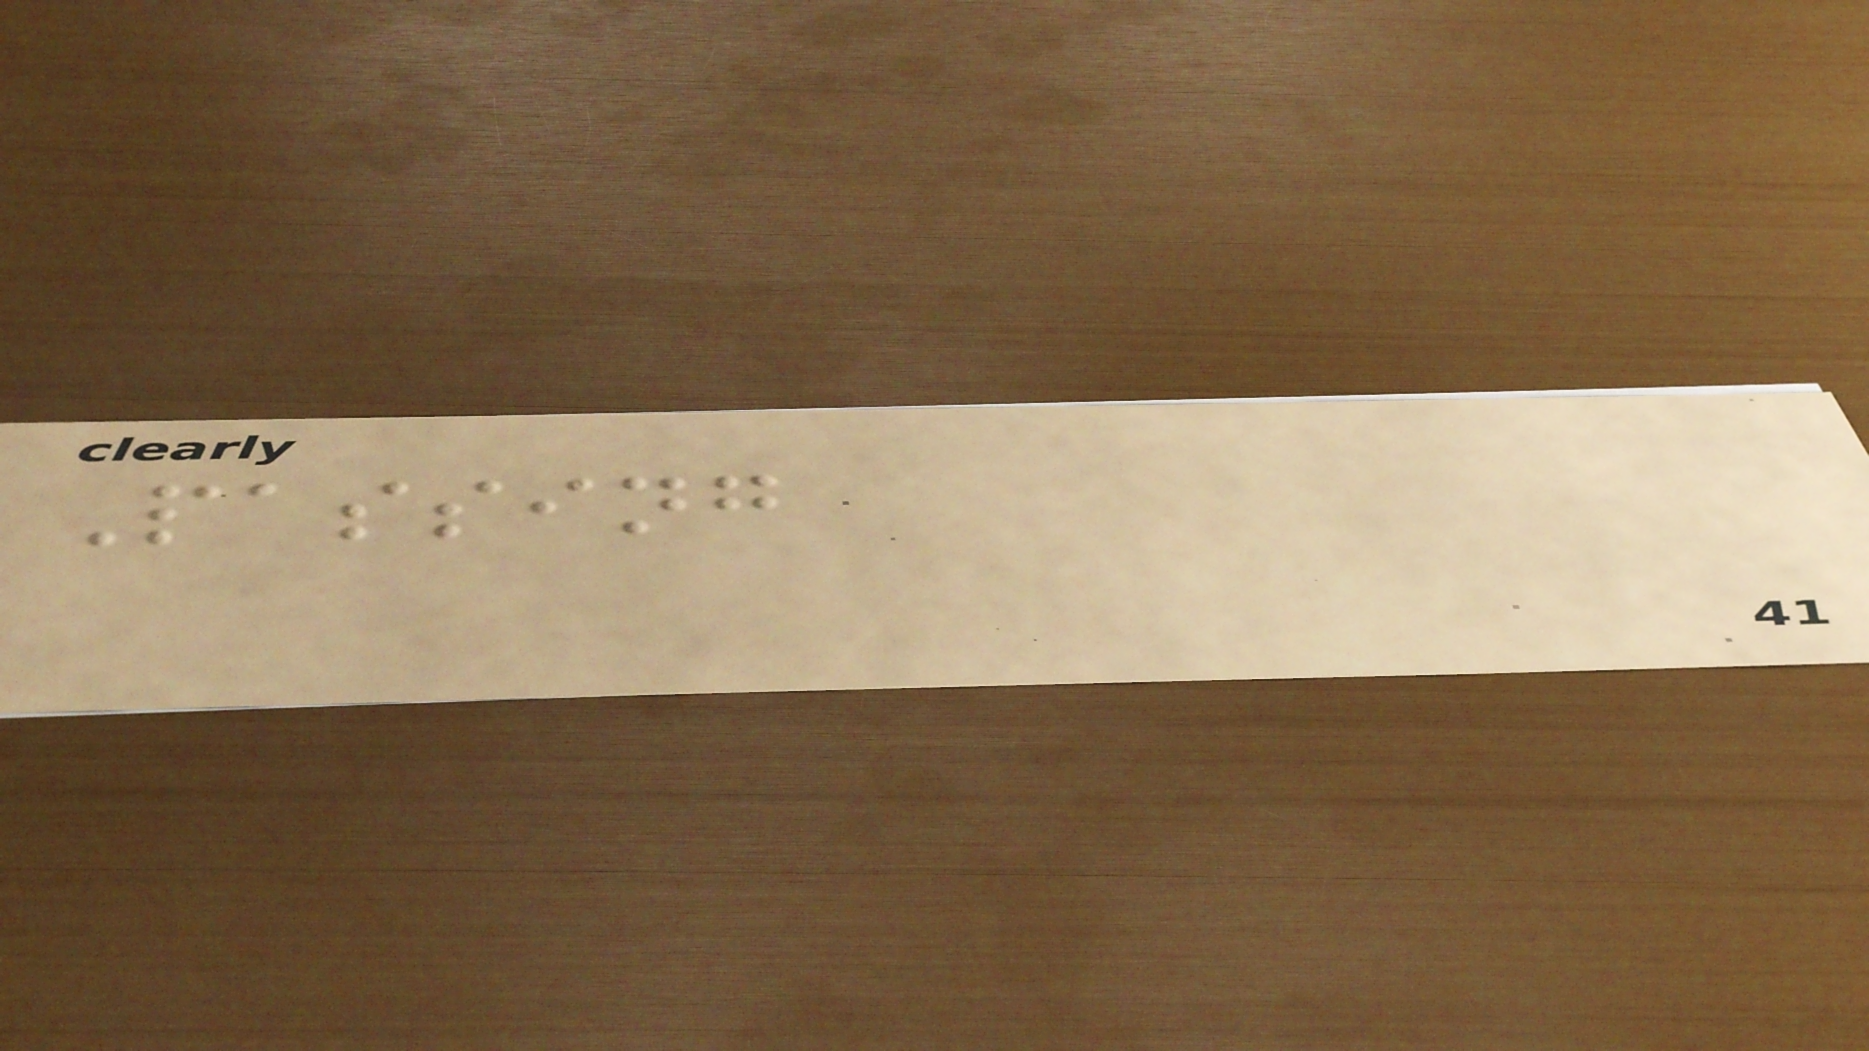Passing
